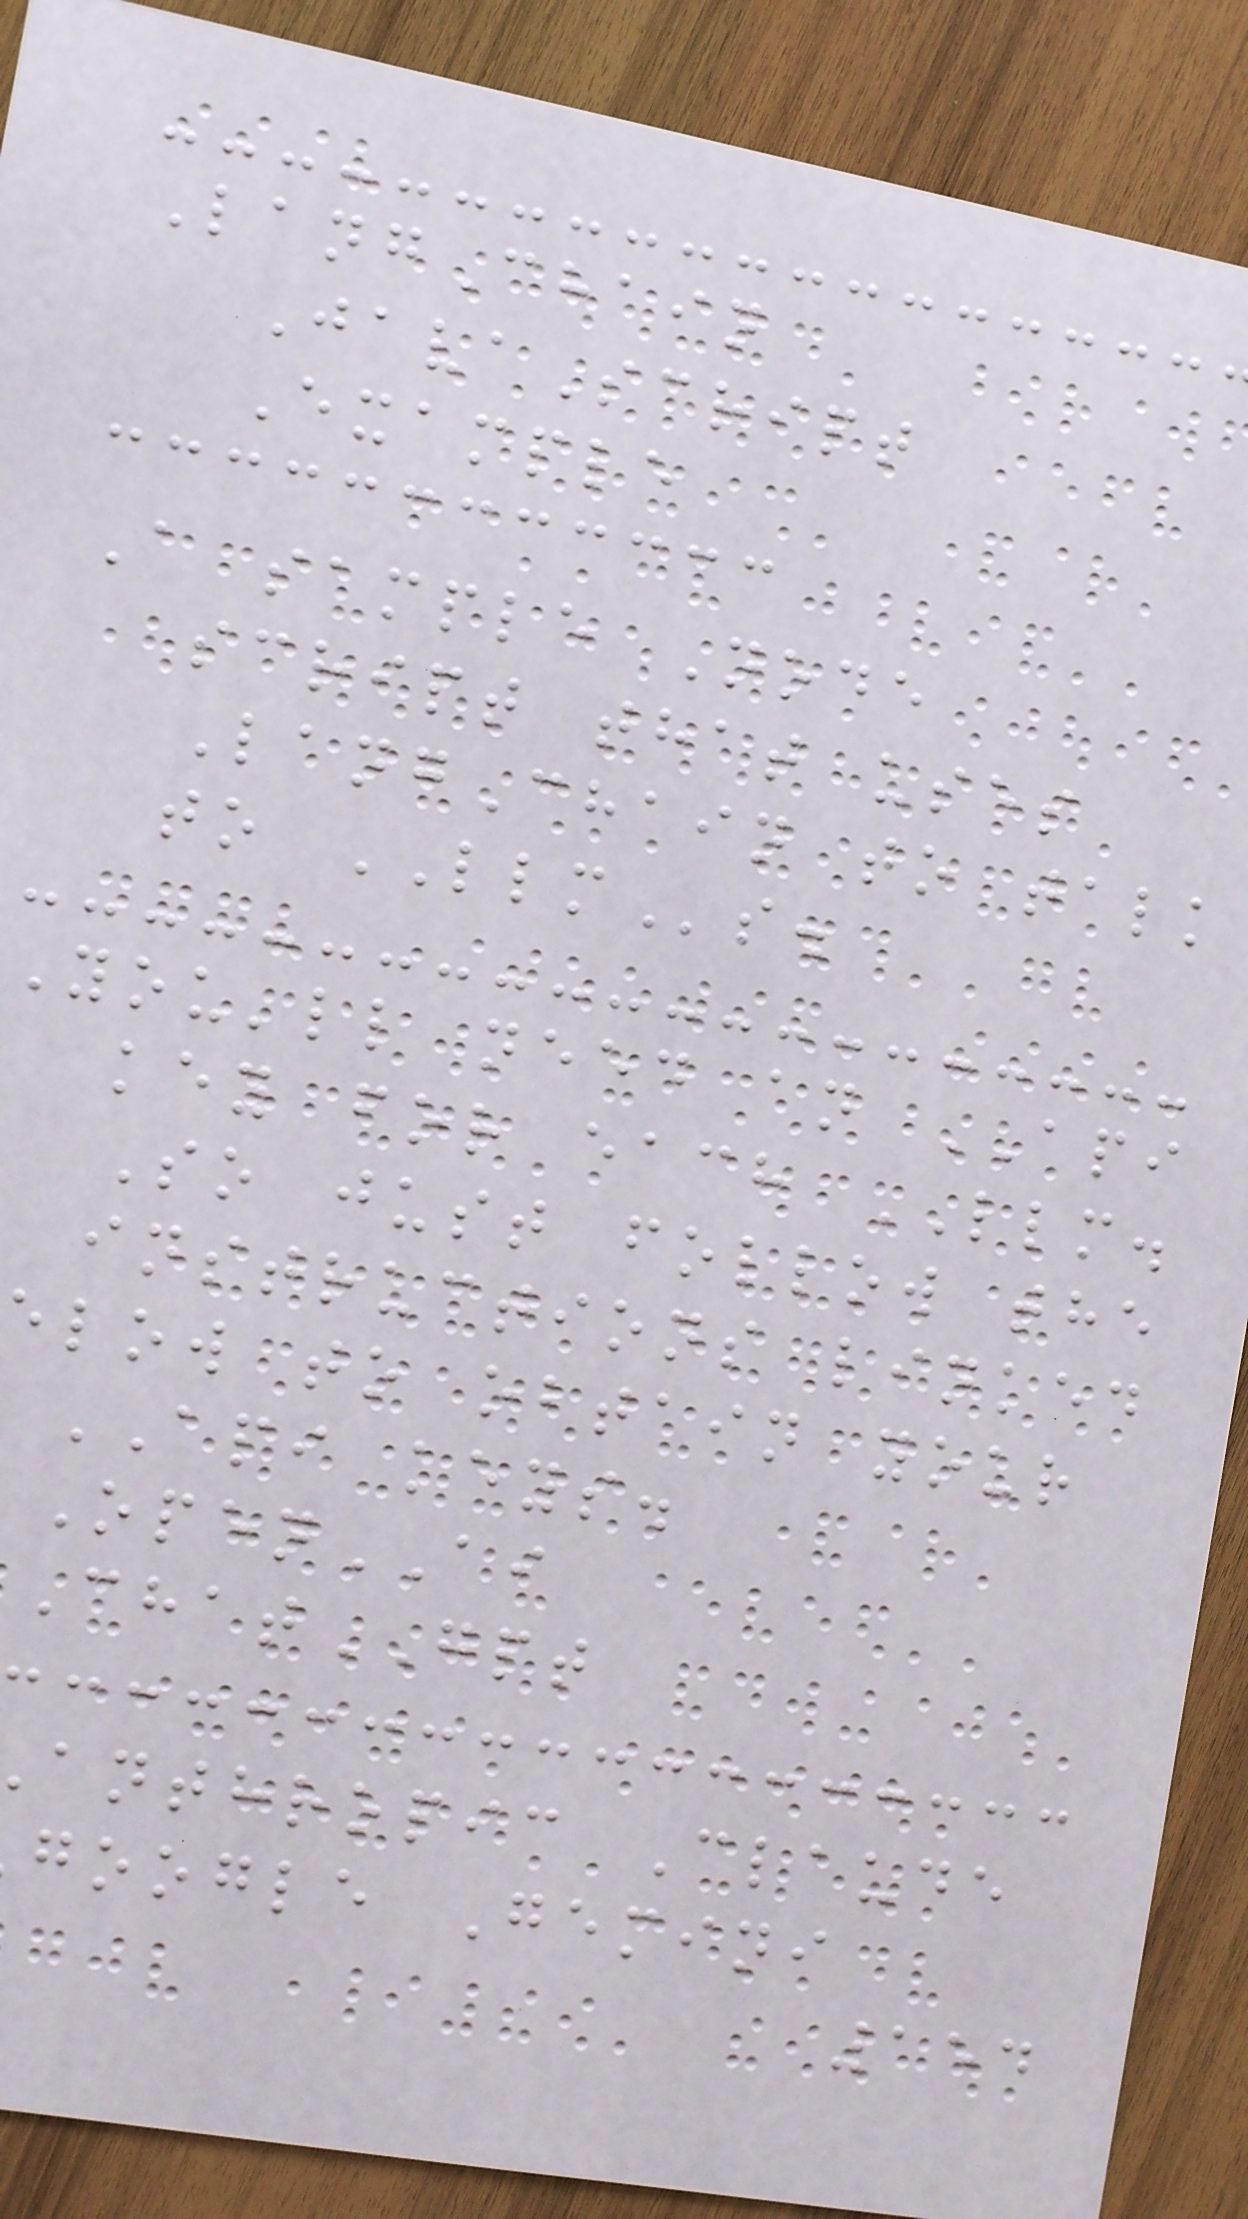LangChain
JavaScript
Example
A sample Node
script that uses
LangChain to talk
to LLMs.
You'll need an API
key for each LLM.
So just follow the
instructions linked
elow to obtain your
API keys.
OpenAI
ChatGPT
anthropic Claude
google Gemini
154
